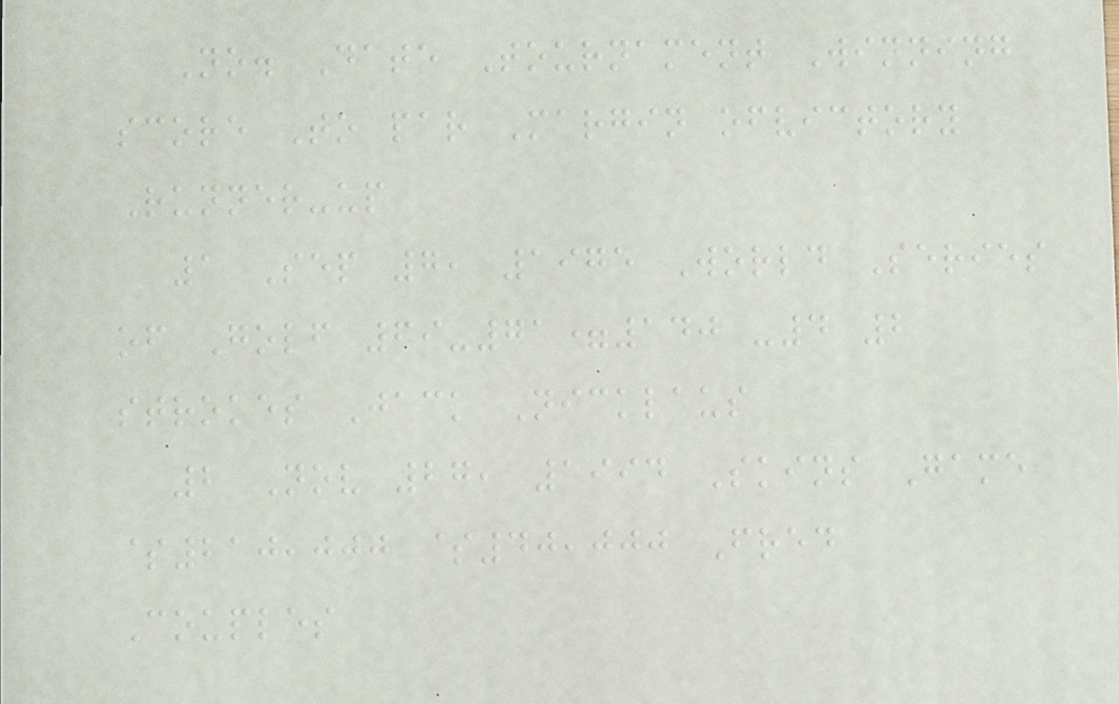No. Date Tournament Winning
score To par Margin ofvictory
Runner-up
1 Sep 7, 1975 World Series
of Golf 69-71=140 -4 2
strokes Jack Nicklaus
2 Nov 27, 1994 Skins Game
$210,000 $40,000 Fred
Couples
